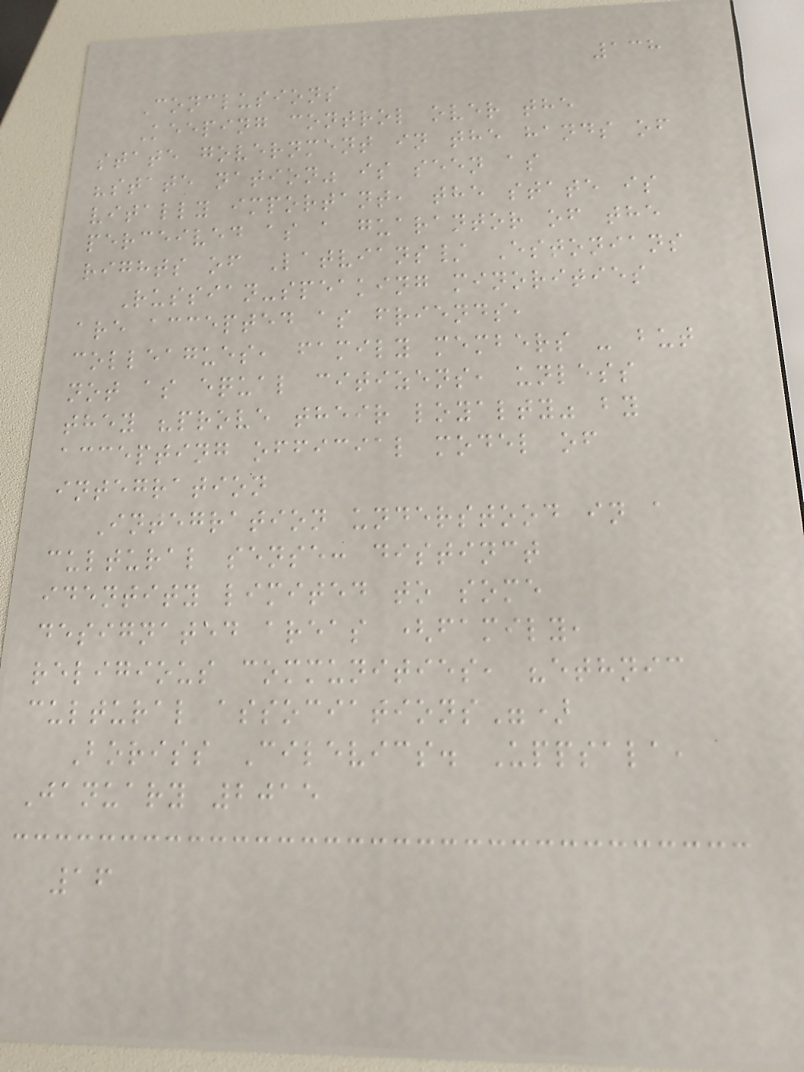138
Conclusions
Keeping control over the
state government in the hands of
"state nation" is seen as
vitally important, the state is
perceived as a guarantor of the
rights of Latvians/ Estonians
Russian-speaking minorities
are accepted as friends,
colleagues, family members - but
not as equal citizens, unless
they "prove their loyalty" by
accepting official model of
integration
Integration understood in a
cultural sense: distinct
identity limited to some
designated areas (family,
religious communities, "ethnic
cultural associations")
Boriss Cilevics. Uppsala,
January 2015
16
